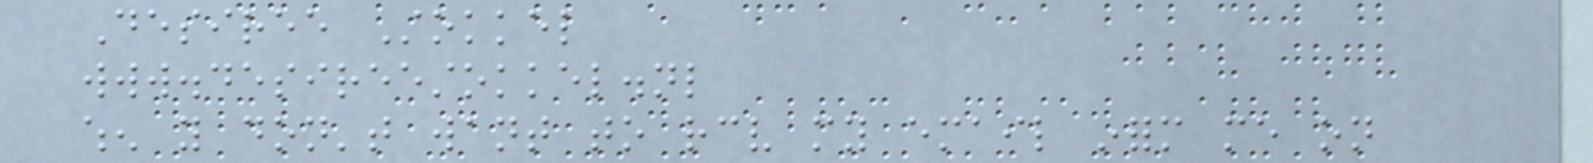Desiree Stokkel
www.desireestokkel.nl
when you don't want to receive my email inform me on
